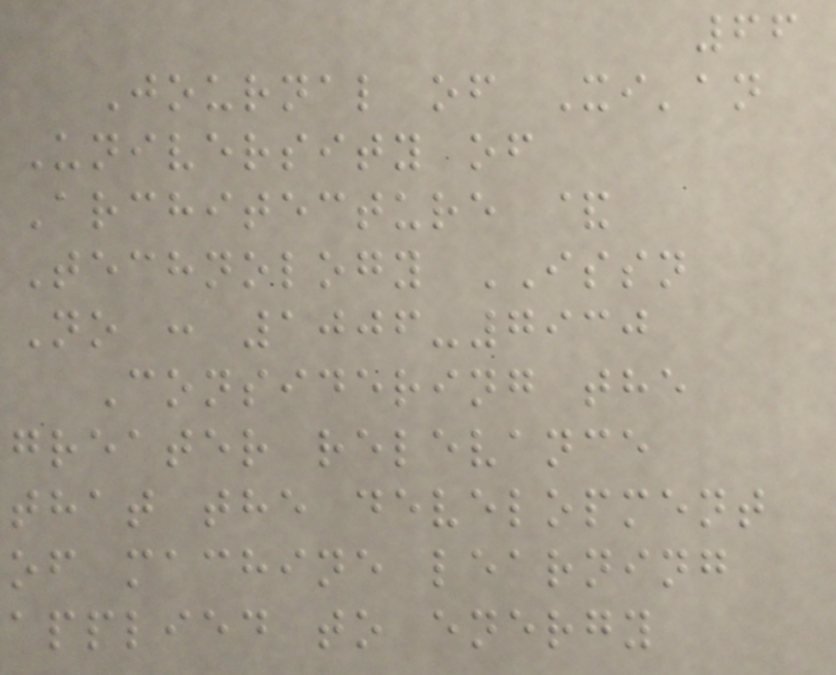66
Journal of Xi'an
University of
Architecture &
Technology ISSN
No : 1006-7930
Considering the
greater relevance
that the development
of machine learning
applied to energy
